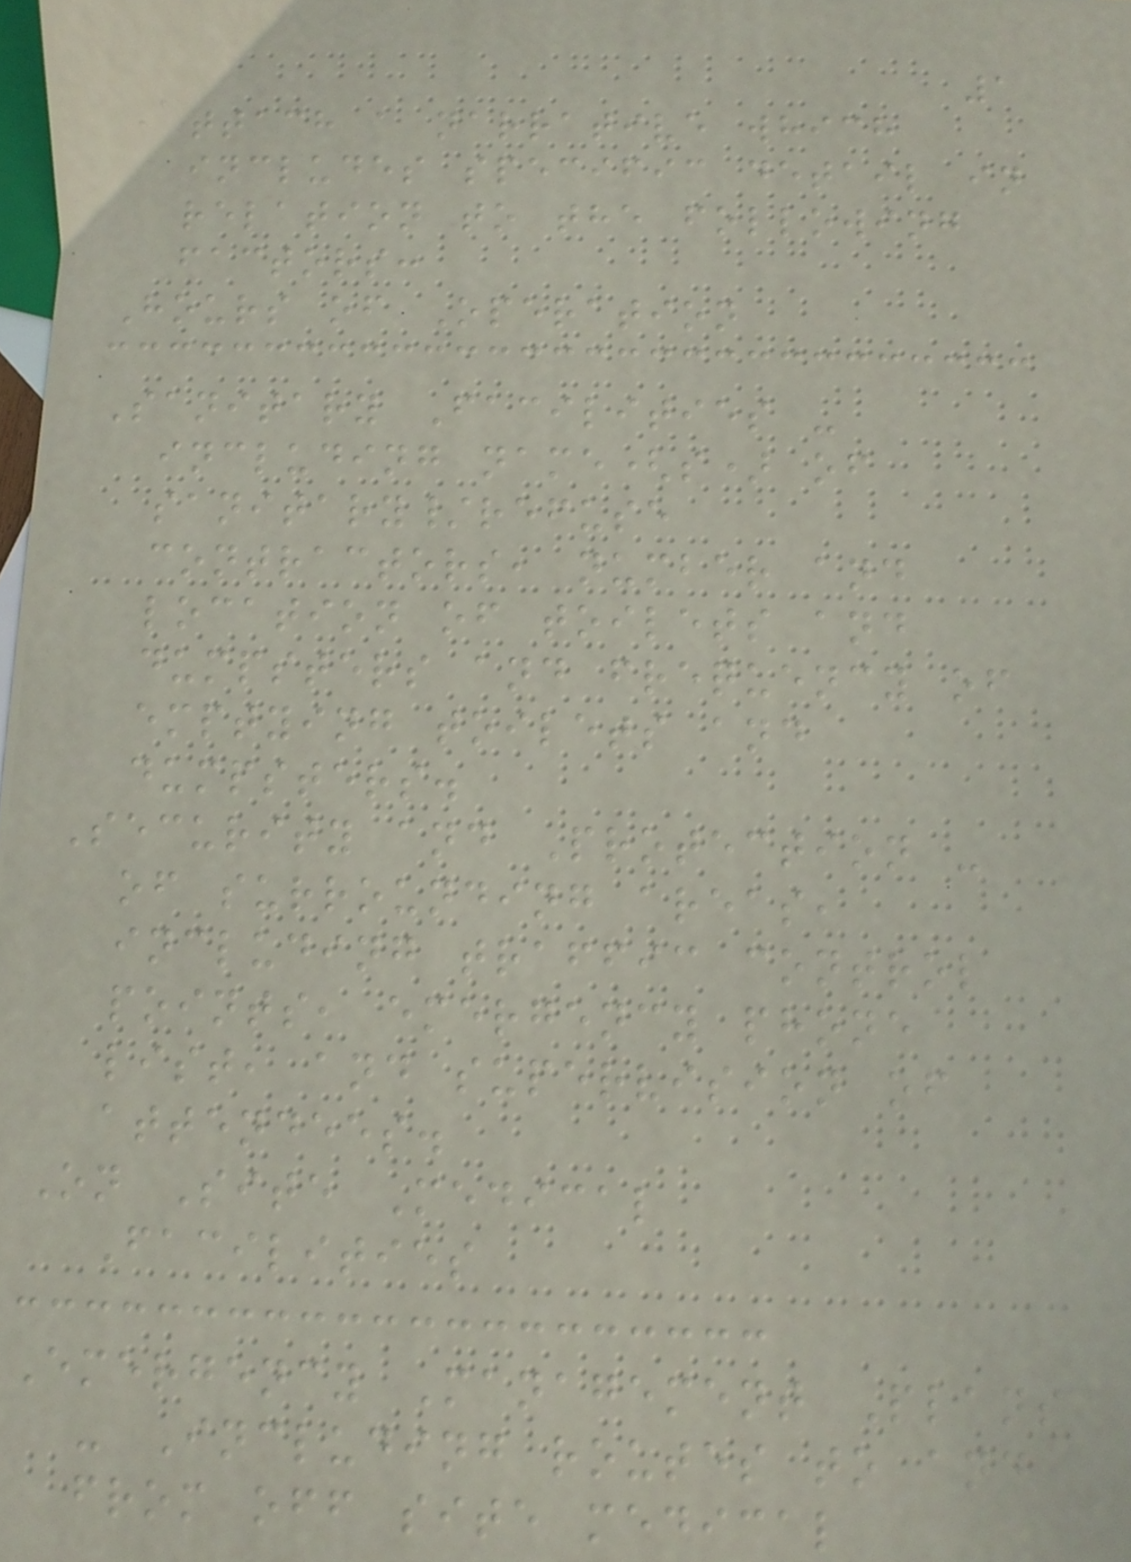1
Attach a narrative which
includes specific detail in
relation to the following
factors:
Hours of Operation
Sanitary Facilities -
including name(s) of
sanitary/refuse
contractors, number and
location of toilets and
dumpsters and frequency of
emptying toilets and
dumpsters.
Security and Protection -
of surrounding areas,
including traffic control
points, emergency phone
list, and supervision of
attendees.
On Site Medical
Facilities
Emergency Management Plans
- Including routes to and
from off site medical
